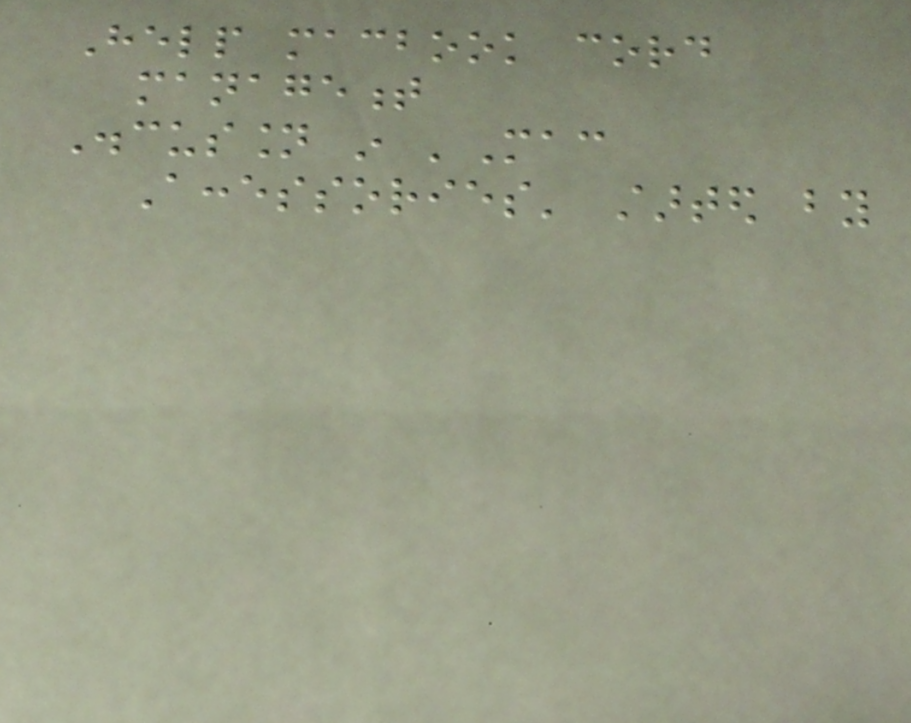Help macbook cord
management
Discussion in 'Mac
Accessories' started by
